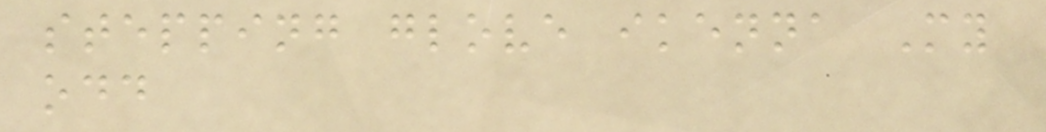stepping glove ikenna My
odd
